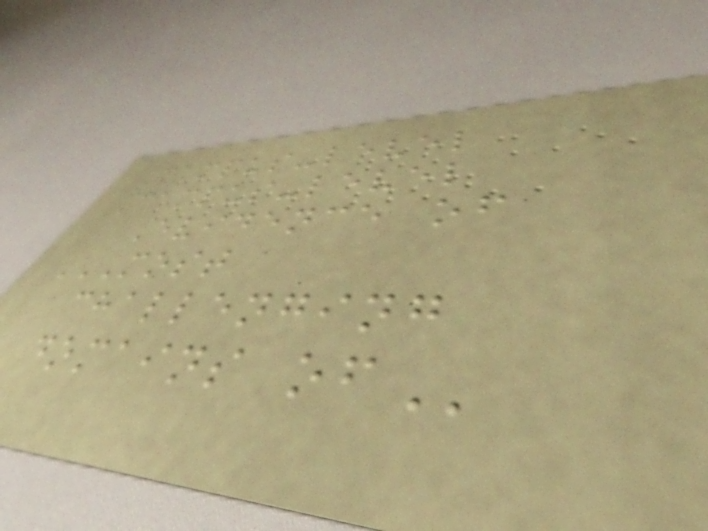Campus-level
Campus-level
Evidence of
MOST
CHALLENGING
DOMAINS OF
